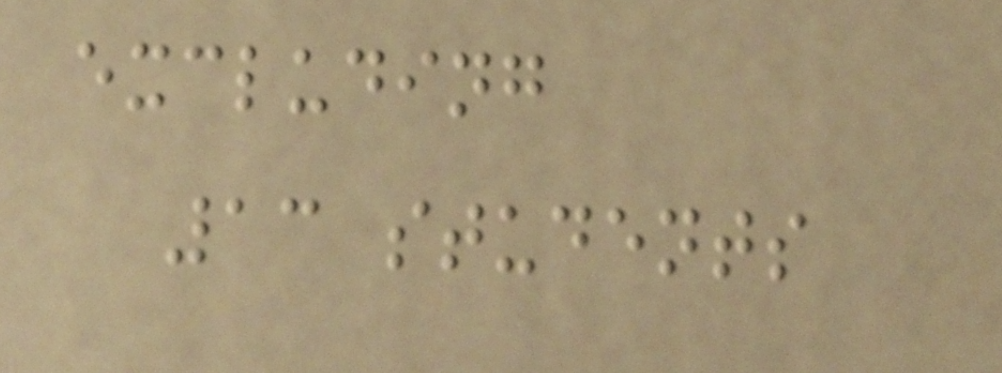excluding
13 students
